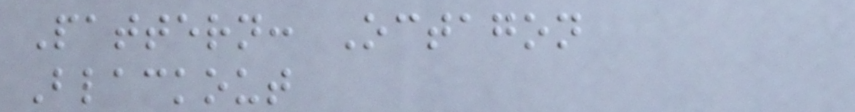Pattern: Octagon
Blackout
